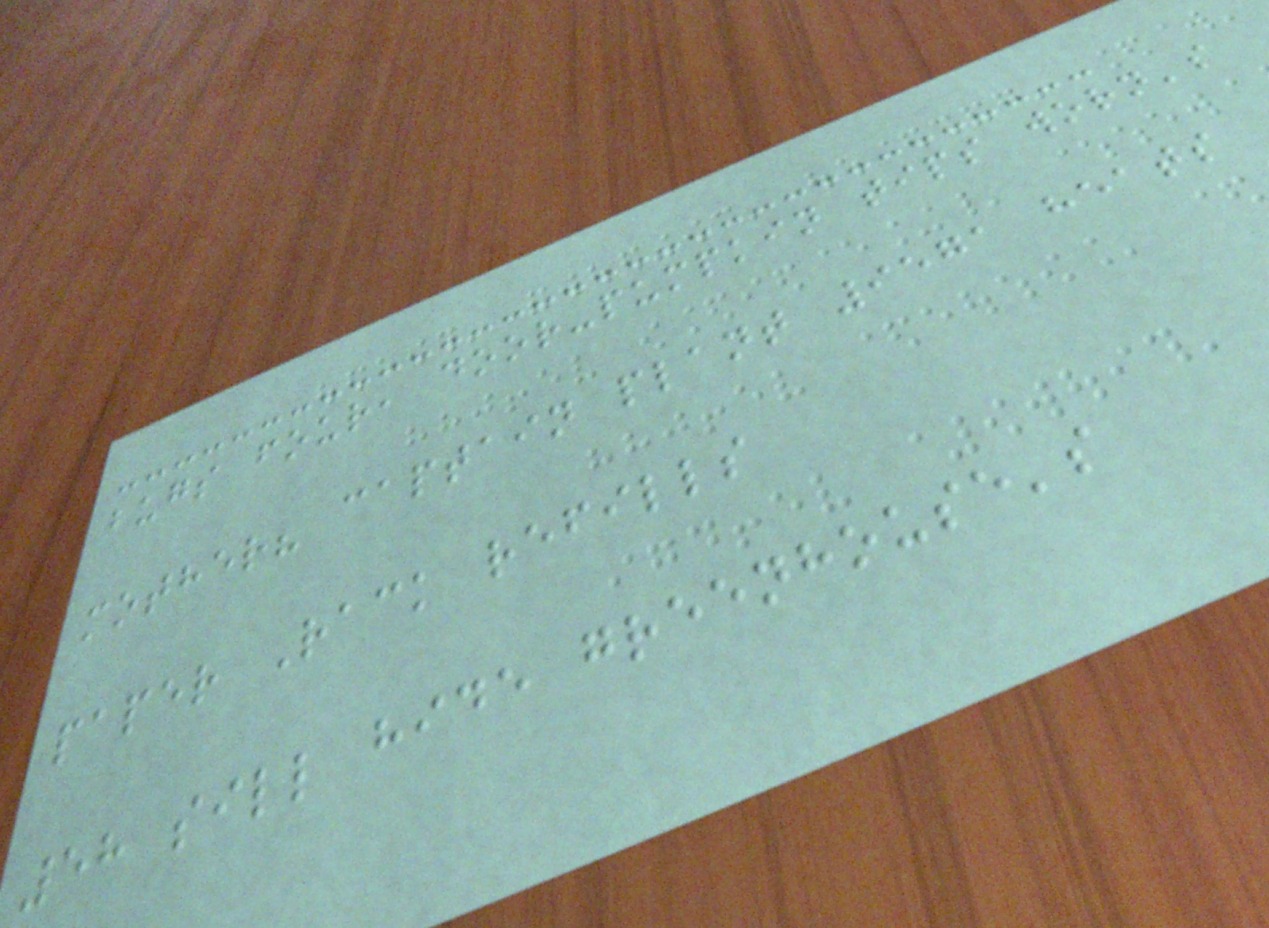bugs four, door-pumpkin tips worn's
mother? captain plant 9571 heats
paper Rack refills
58 sill hide greenhouse's
